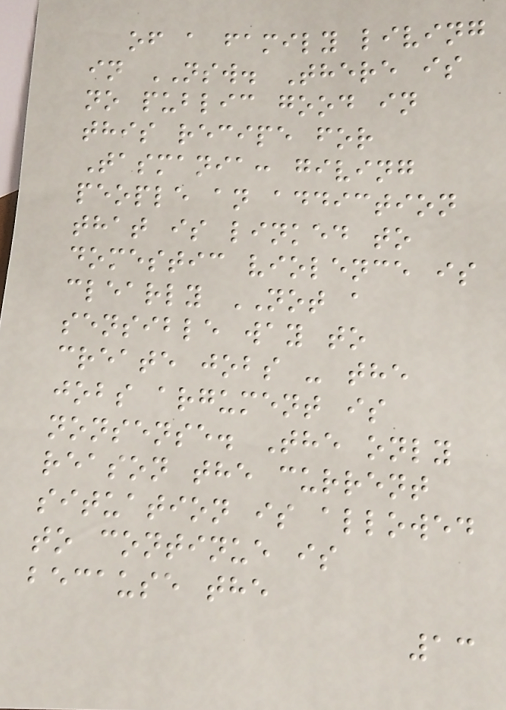of a family living
in NSW. There is
no public good in
this recipe for
Tasmania: giving
people an addiction
that is linked to
domestic violence is
clearly NOT a
sensible way to
create jobs - the
jobs argument is
nonsense. The only
reason the current
situation is allowed
to continue is
because the
13
